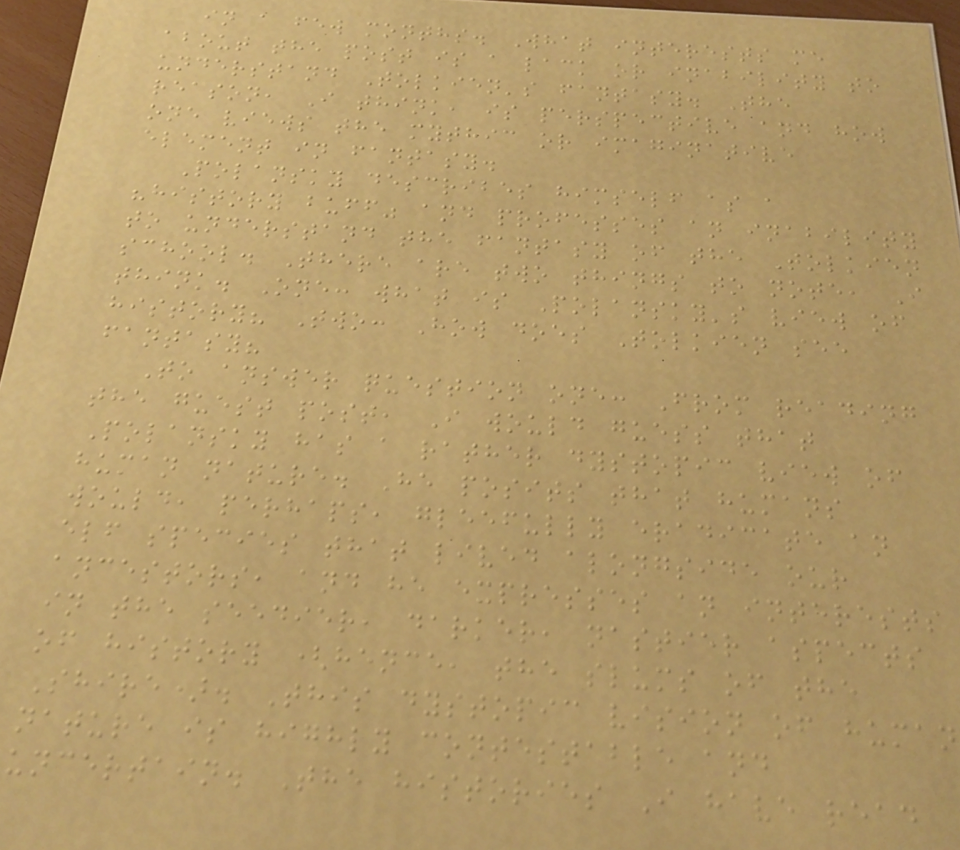in a few months. What interests me
about the post is a lack or inability to
understand Tolkien's fantasy. The
reason, I think, is perspective and how
one views the mythic or imaginative
element in fantasy.
Polansky describes himself as a
"history buff" and professes an inability
to understand the fantasy of the Tolkien
school. There are two things to note, I
think. One: what is Polansky's view of
history? Two: How does Tolkien see
fantasy?
To answer question one: From reading
the guest post, I would guess that
Polansky has a rather dystopic view of
human nature. He posits that humans
would, perhaps, gleefully eradicate an
elf species that lived alongside our
ancestors, and he expresses an interests
in the seedier, darker, nastier aspects
of history (hence, the slums of the
Shire). This dystopic vision of human
nature is highly contestable and
uncertain. The histories I have read
